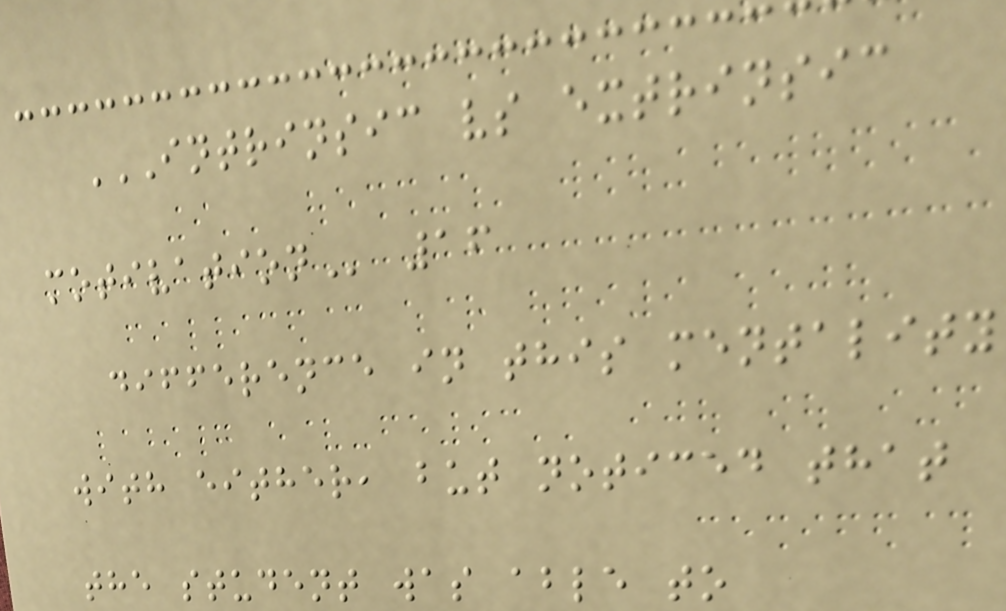INTRINSIC VS EXTRINSIC
MOTIVATION 16
difference in this mentality
with either, but noticed that
the student was able to
